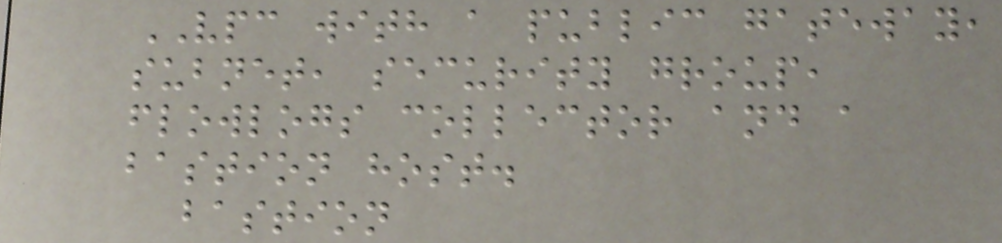VPC with a public gateway,
subnet, security group,
flowlogs collector and a
bastion host.
bastion
